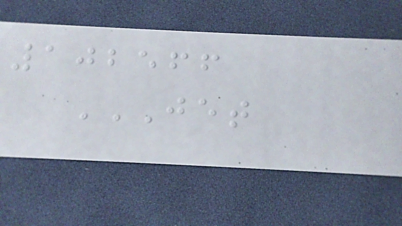102566
JET
